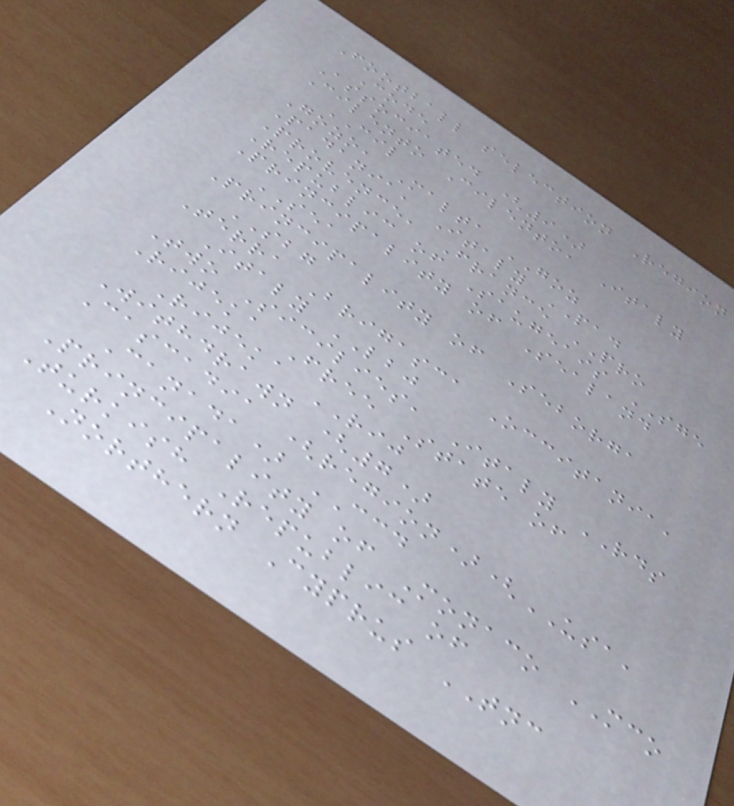Football selection Region
Code
Associated (9)
Cilento Cilento, Italy
CIL
Gozo, Malta GOZ
Padania, Italy PAD
Provence, France PRO
Republic of Saugeais SGE
Principality of Sealand
SEA
Principality of Seborga
SBG
Terra Brigasca Occitania,
Italy LBJ
Two Sicilies, Italy RDS
Rijeka Free State of
Rijeka RIJ
Withdrawn (7)
Cascadia (region)(USA,
Canada) CCD
Principality of Monaco MCO
Turkish Republic of
Northern Cyprus TNC
